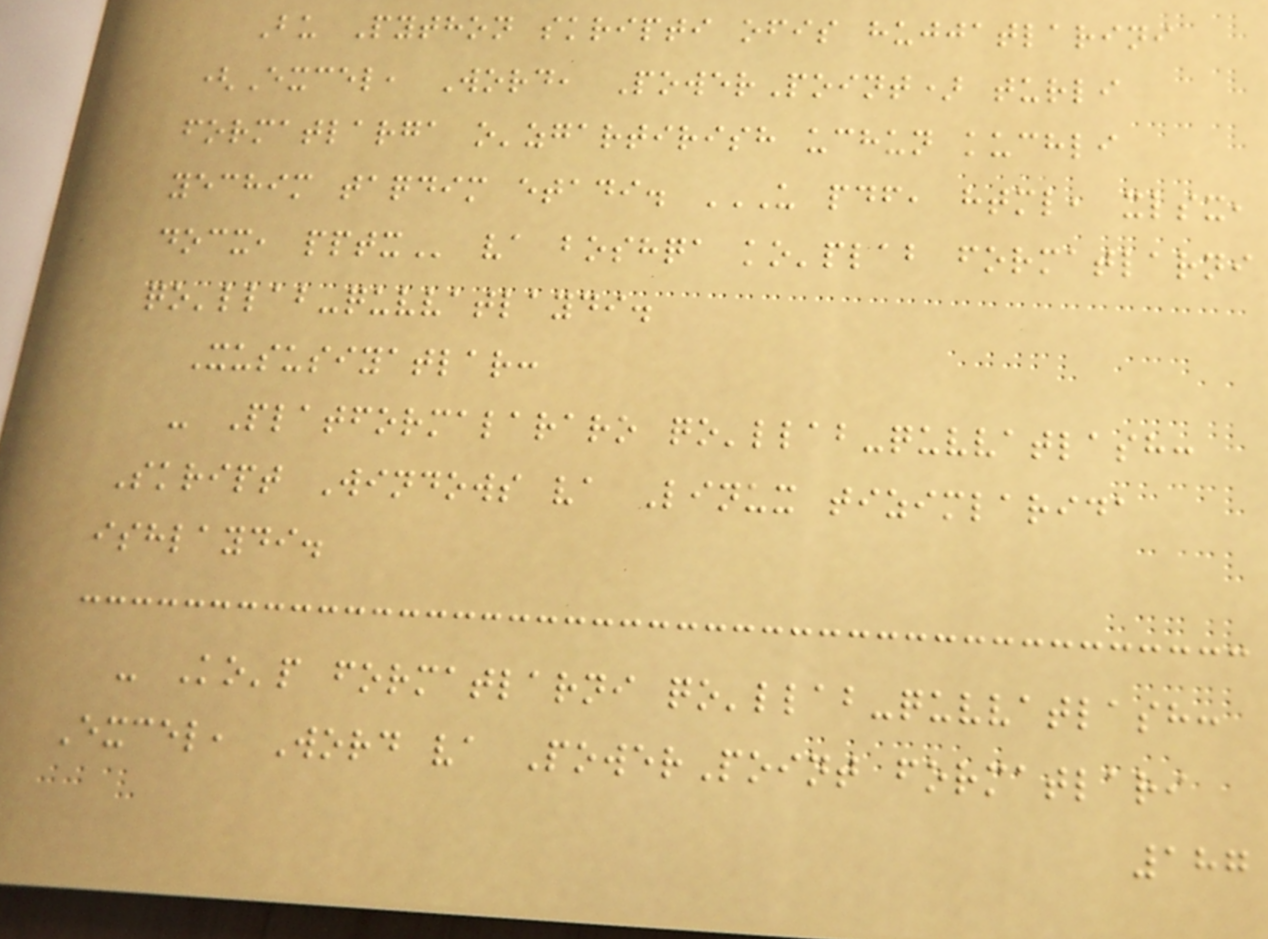Bu Python skripti ofis hujjatlarini
(Excel, Word, PowerPoint) turli
formatlarga o'zgartirish uchun kuchli
yechim taqdim etadi. U PDF, HTML, XLSX,
DOCX, PPTX va boshqa ko'plab formatlarni
qo'llab-quvvatlaydi.
Xususiyatlar:
- Platformalararo qo'llab-quvvatlash:
Skript Windows va Linux tizimlarida
ishlaydi.
- Ko'p formatlarni qo'llab-quvvatlash:
Excel, Word va PowerPoint formatlari
187
